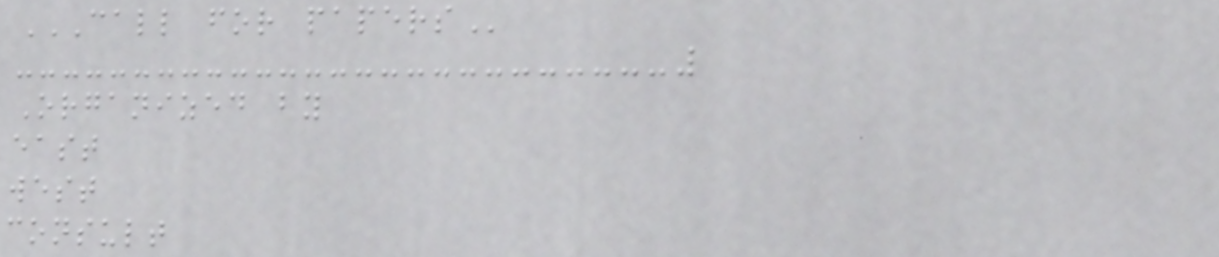CALL FOR PAPERS
Organized by
east
west
consult
